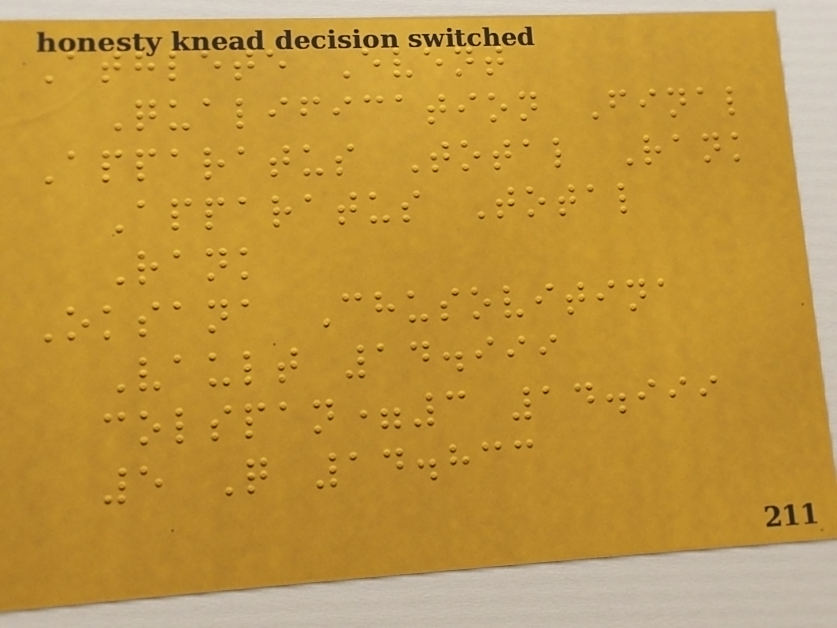Athlete Event
Qualification Final
Apparatus Total Rank
Apparatus Total
Rank
Oksana Chusovitina
Vault 14.999
colspan=3 14.999
5 Q 14.833
